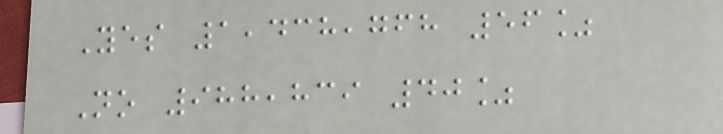Yes 1,438,768 56%
No 988,839 40%
